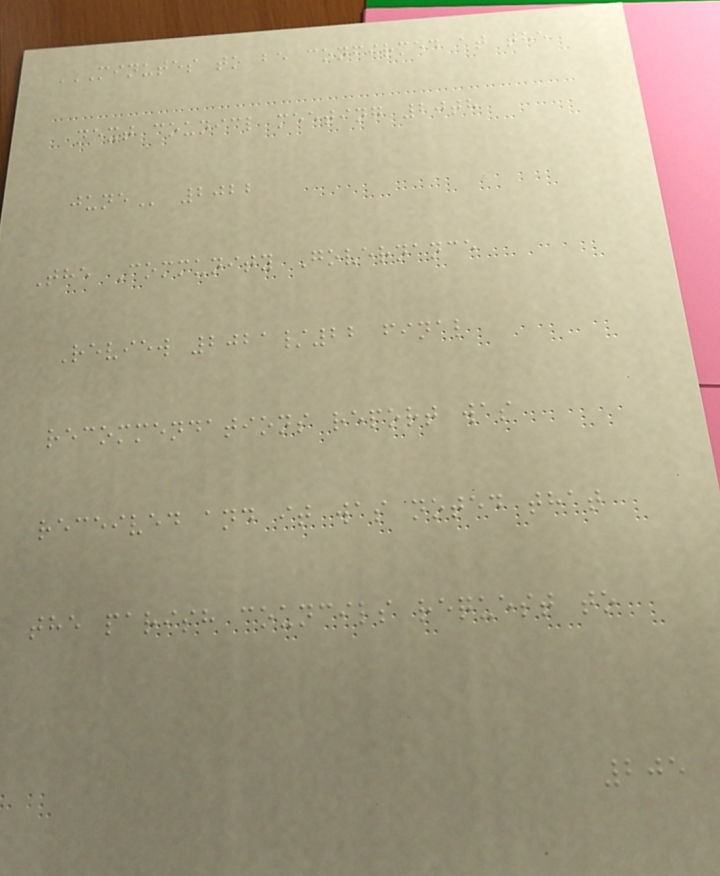MINUTES TO BE CONFIRMED AT THE
NEXT COUNICL MEETING 20TH
JUNE 2022
The Community Governance
Review 2021/22 final
recommendations report was
received and it was noted that
the parish councils request to
205
